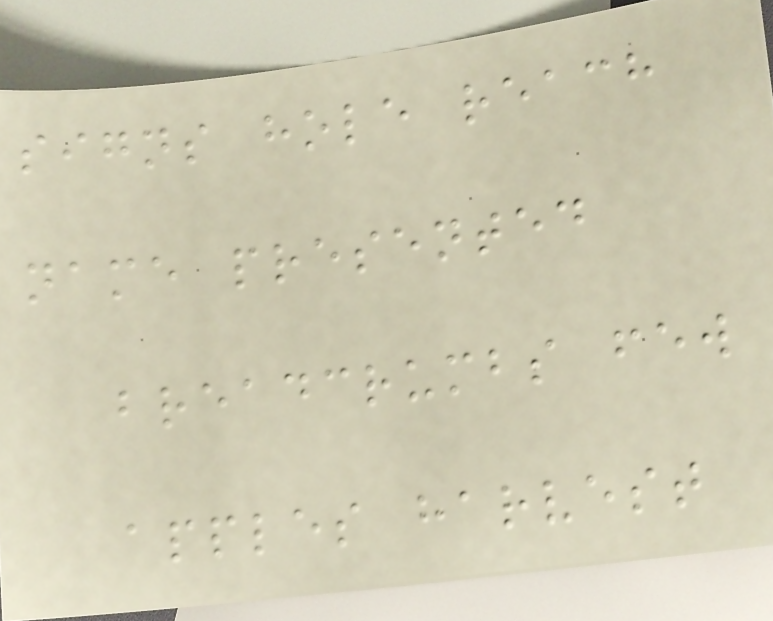signs hole reach
name presented
breadcrumbs few
apples harvest
